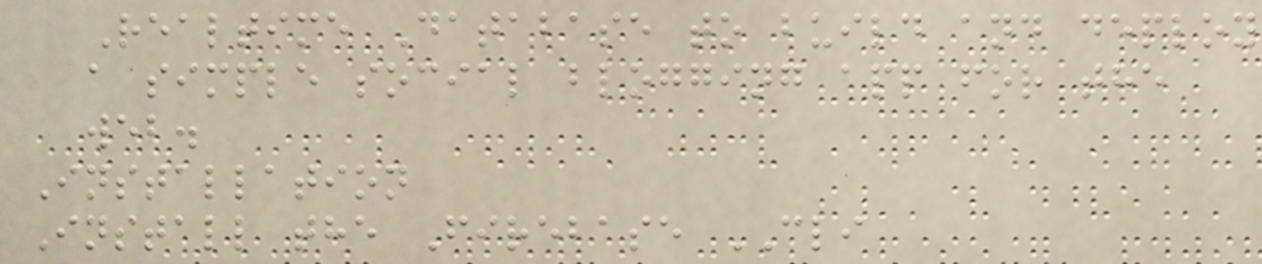Realtime Database to build and deploy
a simple social blogging app for the
web.
Installation
Install the Firebase CLI
